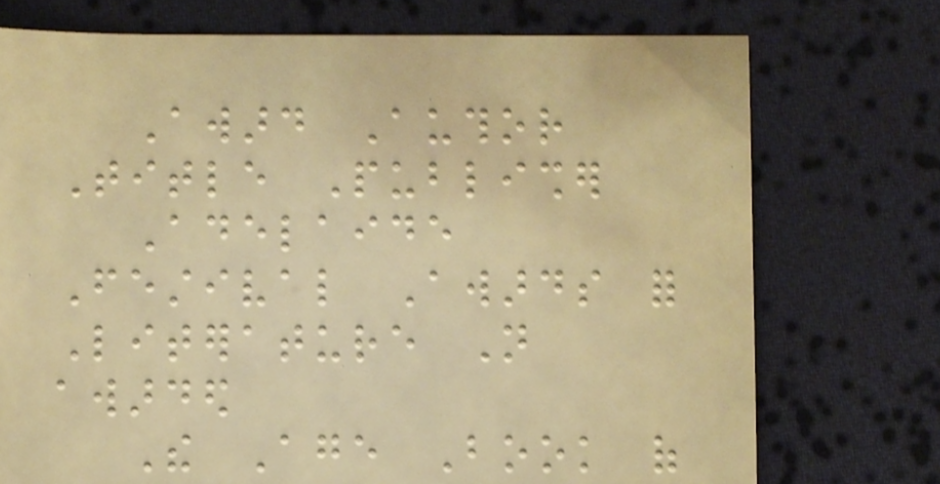Award Author
Title Publisher
Adelaide
Festival Awards for
Literature Not
awarded
The Age Book of
